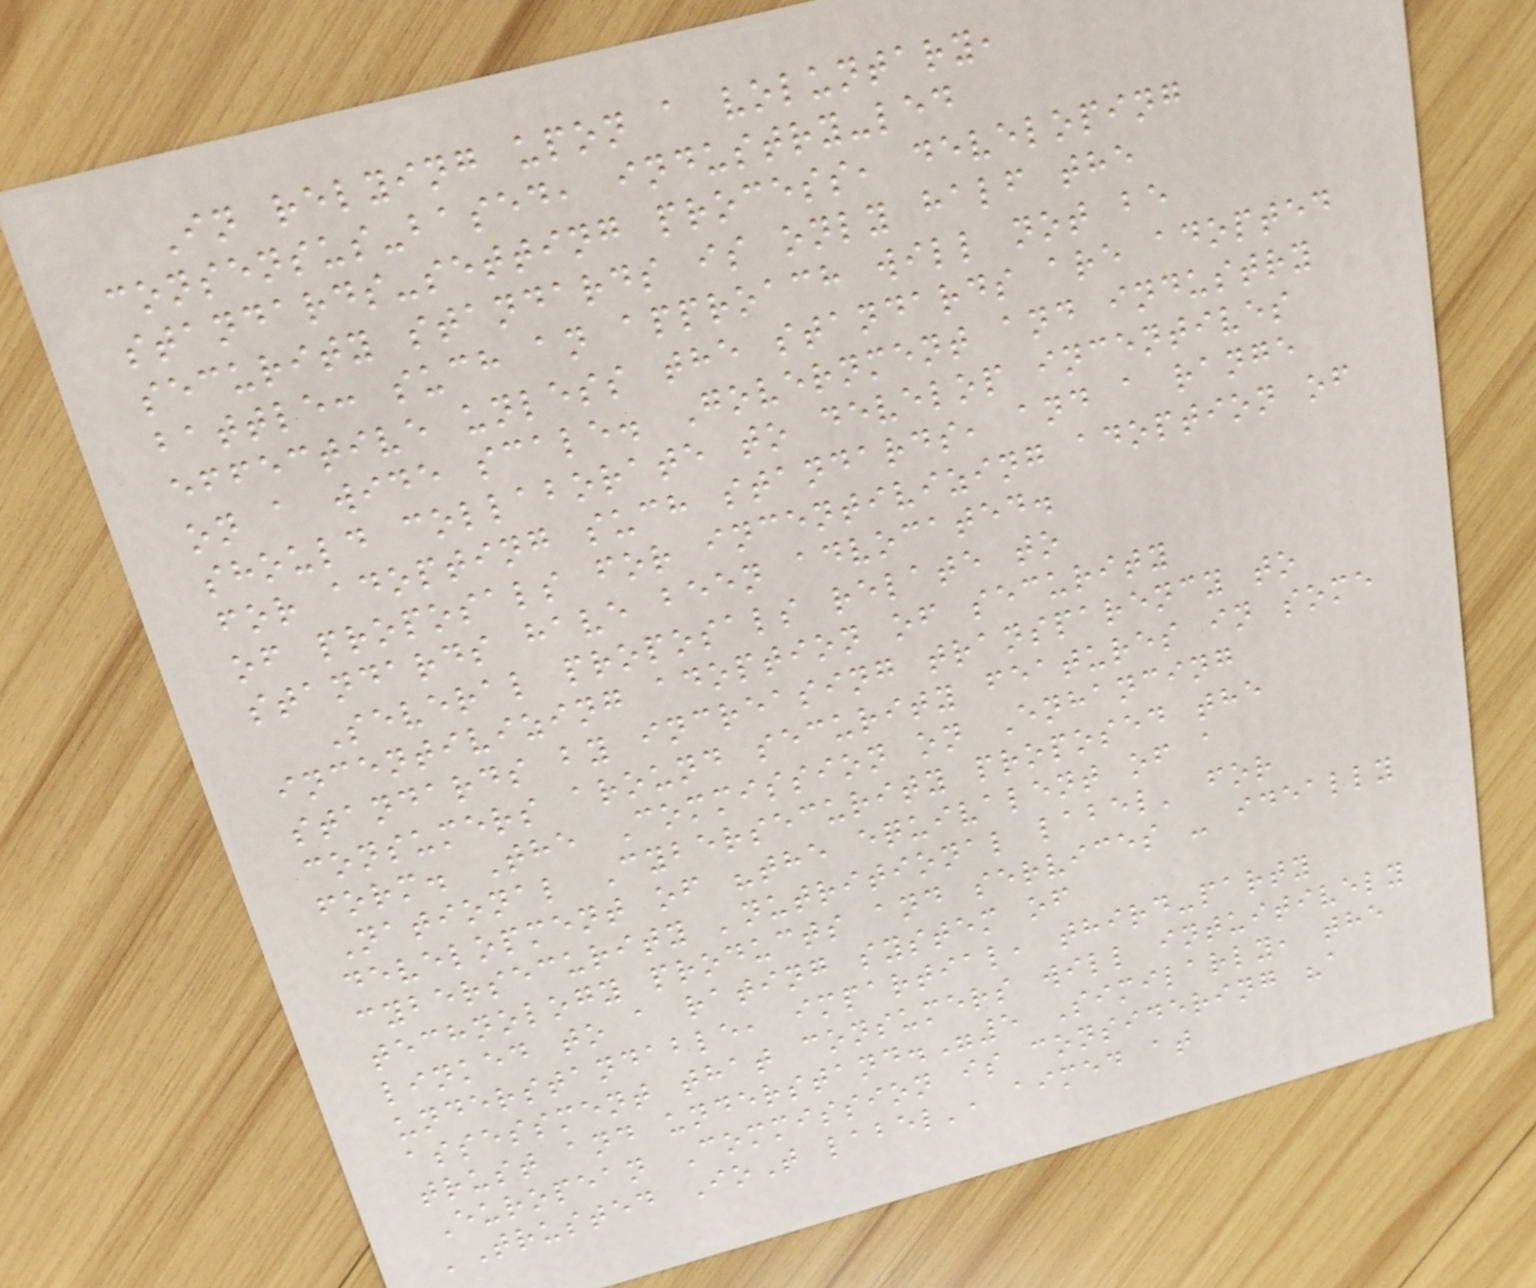In relying upon a voluntary,
consensus-based, industry-led
standards-setting process, developing
security standards is only half the
battle: such an approach will not be
effective unless the standards are adopted
on a wide scale. Government and industry
should collaborate to develop incentives
for adopting such standards, and a range
of proposals for incentivizing adoption of
standards have been advocated.
Several proposals relate to
incentivizing adoption of security
standards by increasing transparency to
consumers around security features in some
form. The Commission on Enhancing
National Cybersecurity proposed the
development of "the equivalent of a
cybersecurity 'nutritional label' for
technology products and services - ideally
linked to a rating system of
understandable, impartial, third-party
assessment that consumers will intuitively
trust and understand."5 Similarly, the
European Commission is considering "a
'Trusted IoT label', aimed at
